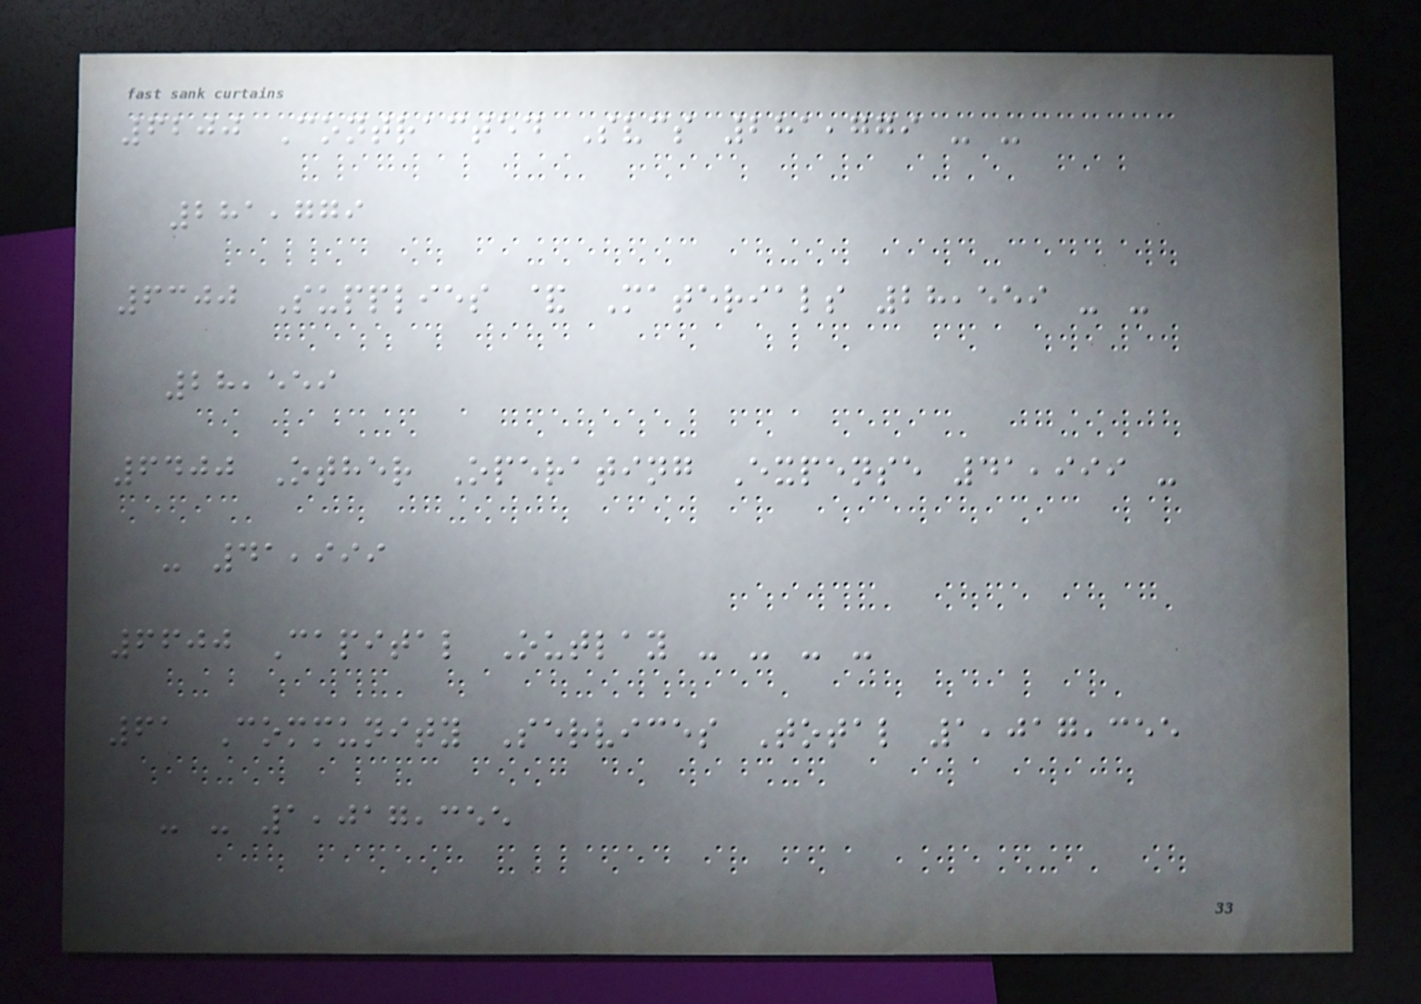6200 Contracted Svcs 281,779 - -
281,779
6300 Supplies & Materials 28,559 - -
28,559
6400 Other Operating Expense 41,999 -
- 41,999
6600 Capital Outlay - - - -
61 Community Services Total 1,017,355
- - 1,017,355
